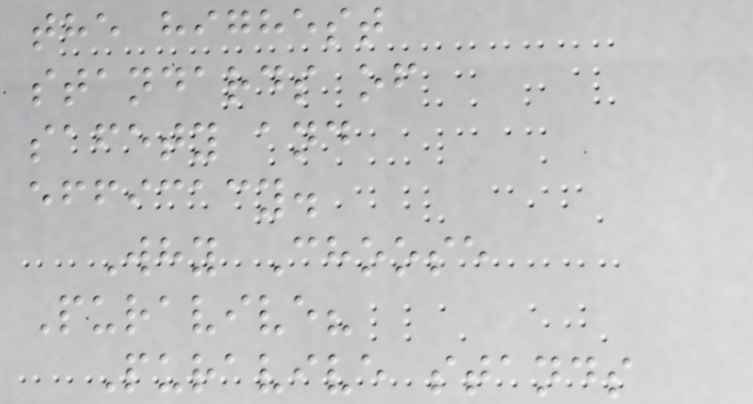the highest
standards of
safety and
efficacy.
Why Choose
Puravive?
Puravive stands
